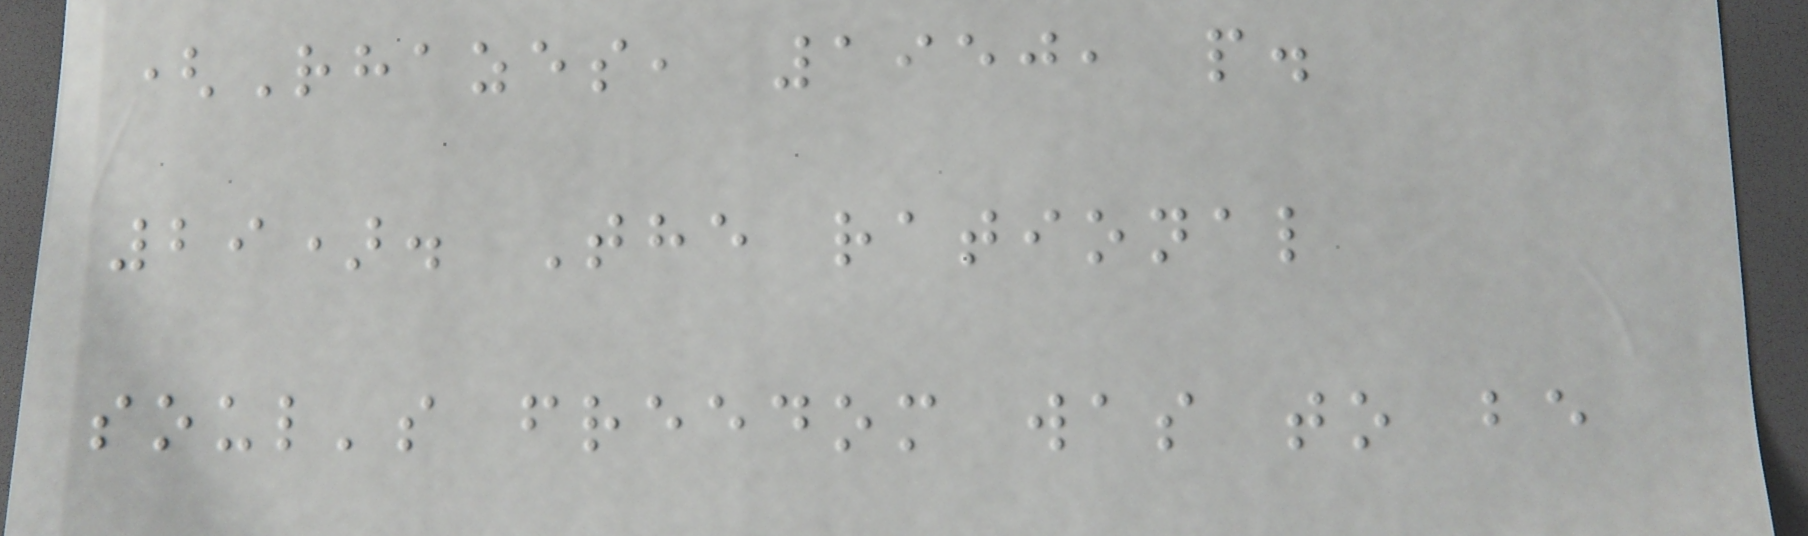(Rhazes, 1950, p.
29). The rational
soul's freedom was to be
